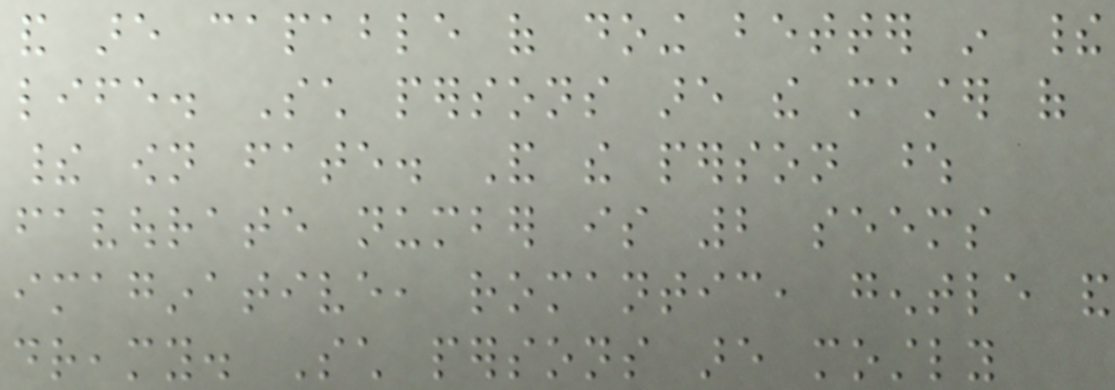and are capable of doing better in their
life. Such persons are the master of
their own fate. And the person whose
favourate number is 2 seems
imaginative, romantic, gentle and
dreamy. Such persons are mostly
